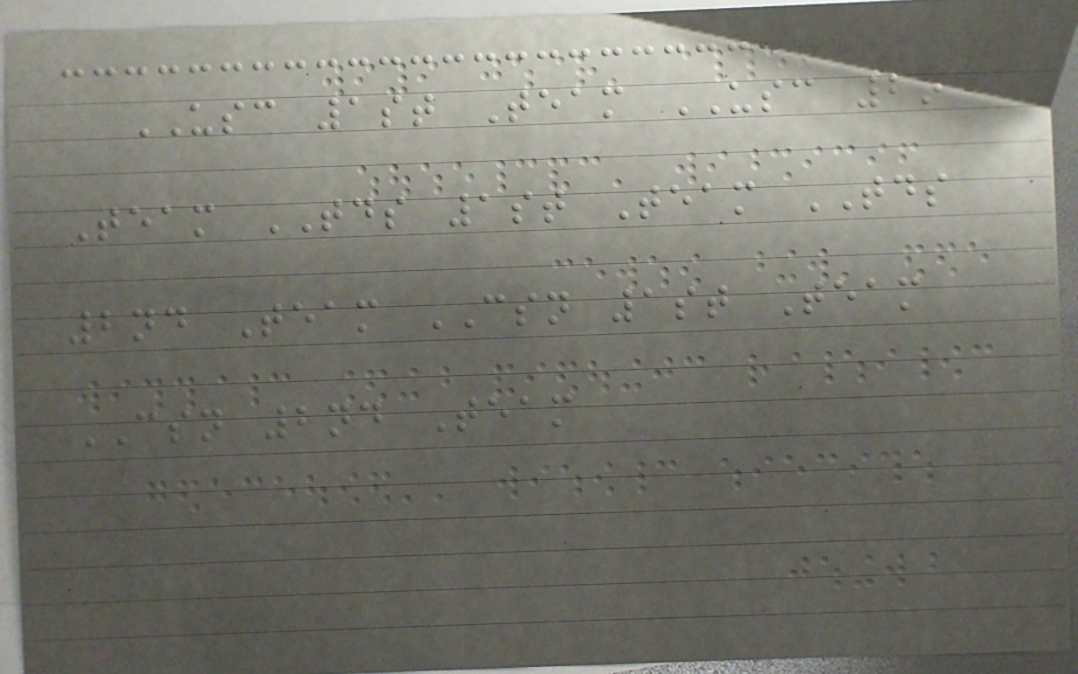USC 1st Team USC 2nd
Team TDS 1st Team TDS
2nd Team CSN 1st Team
CSN 2nd Team
